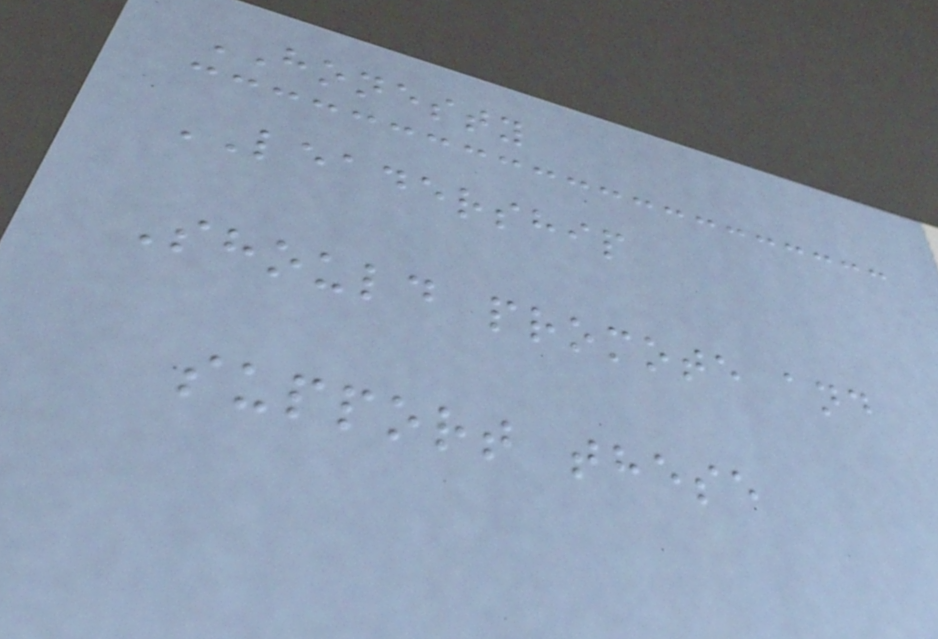HONESTY
LEADERSHIP
Should promote and
support these
